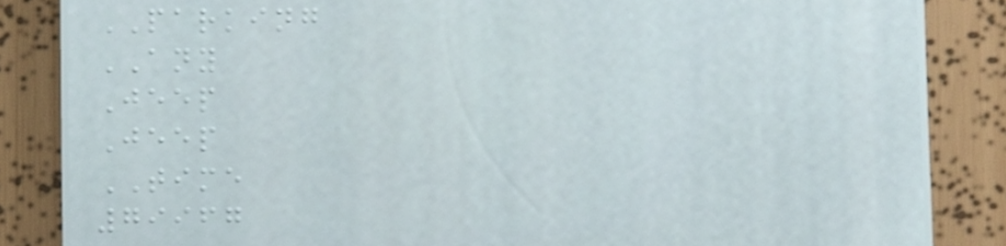PARKING
ANY
Jeep
Jeep
TIME
79967
